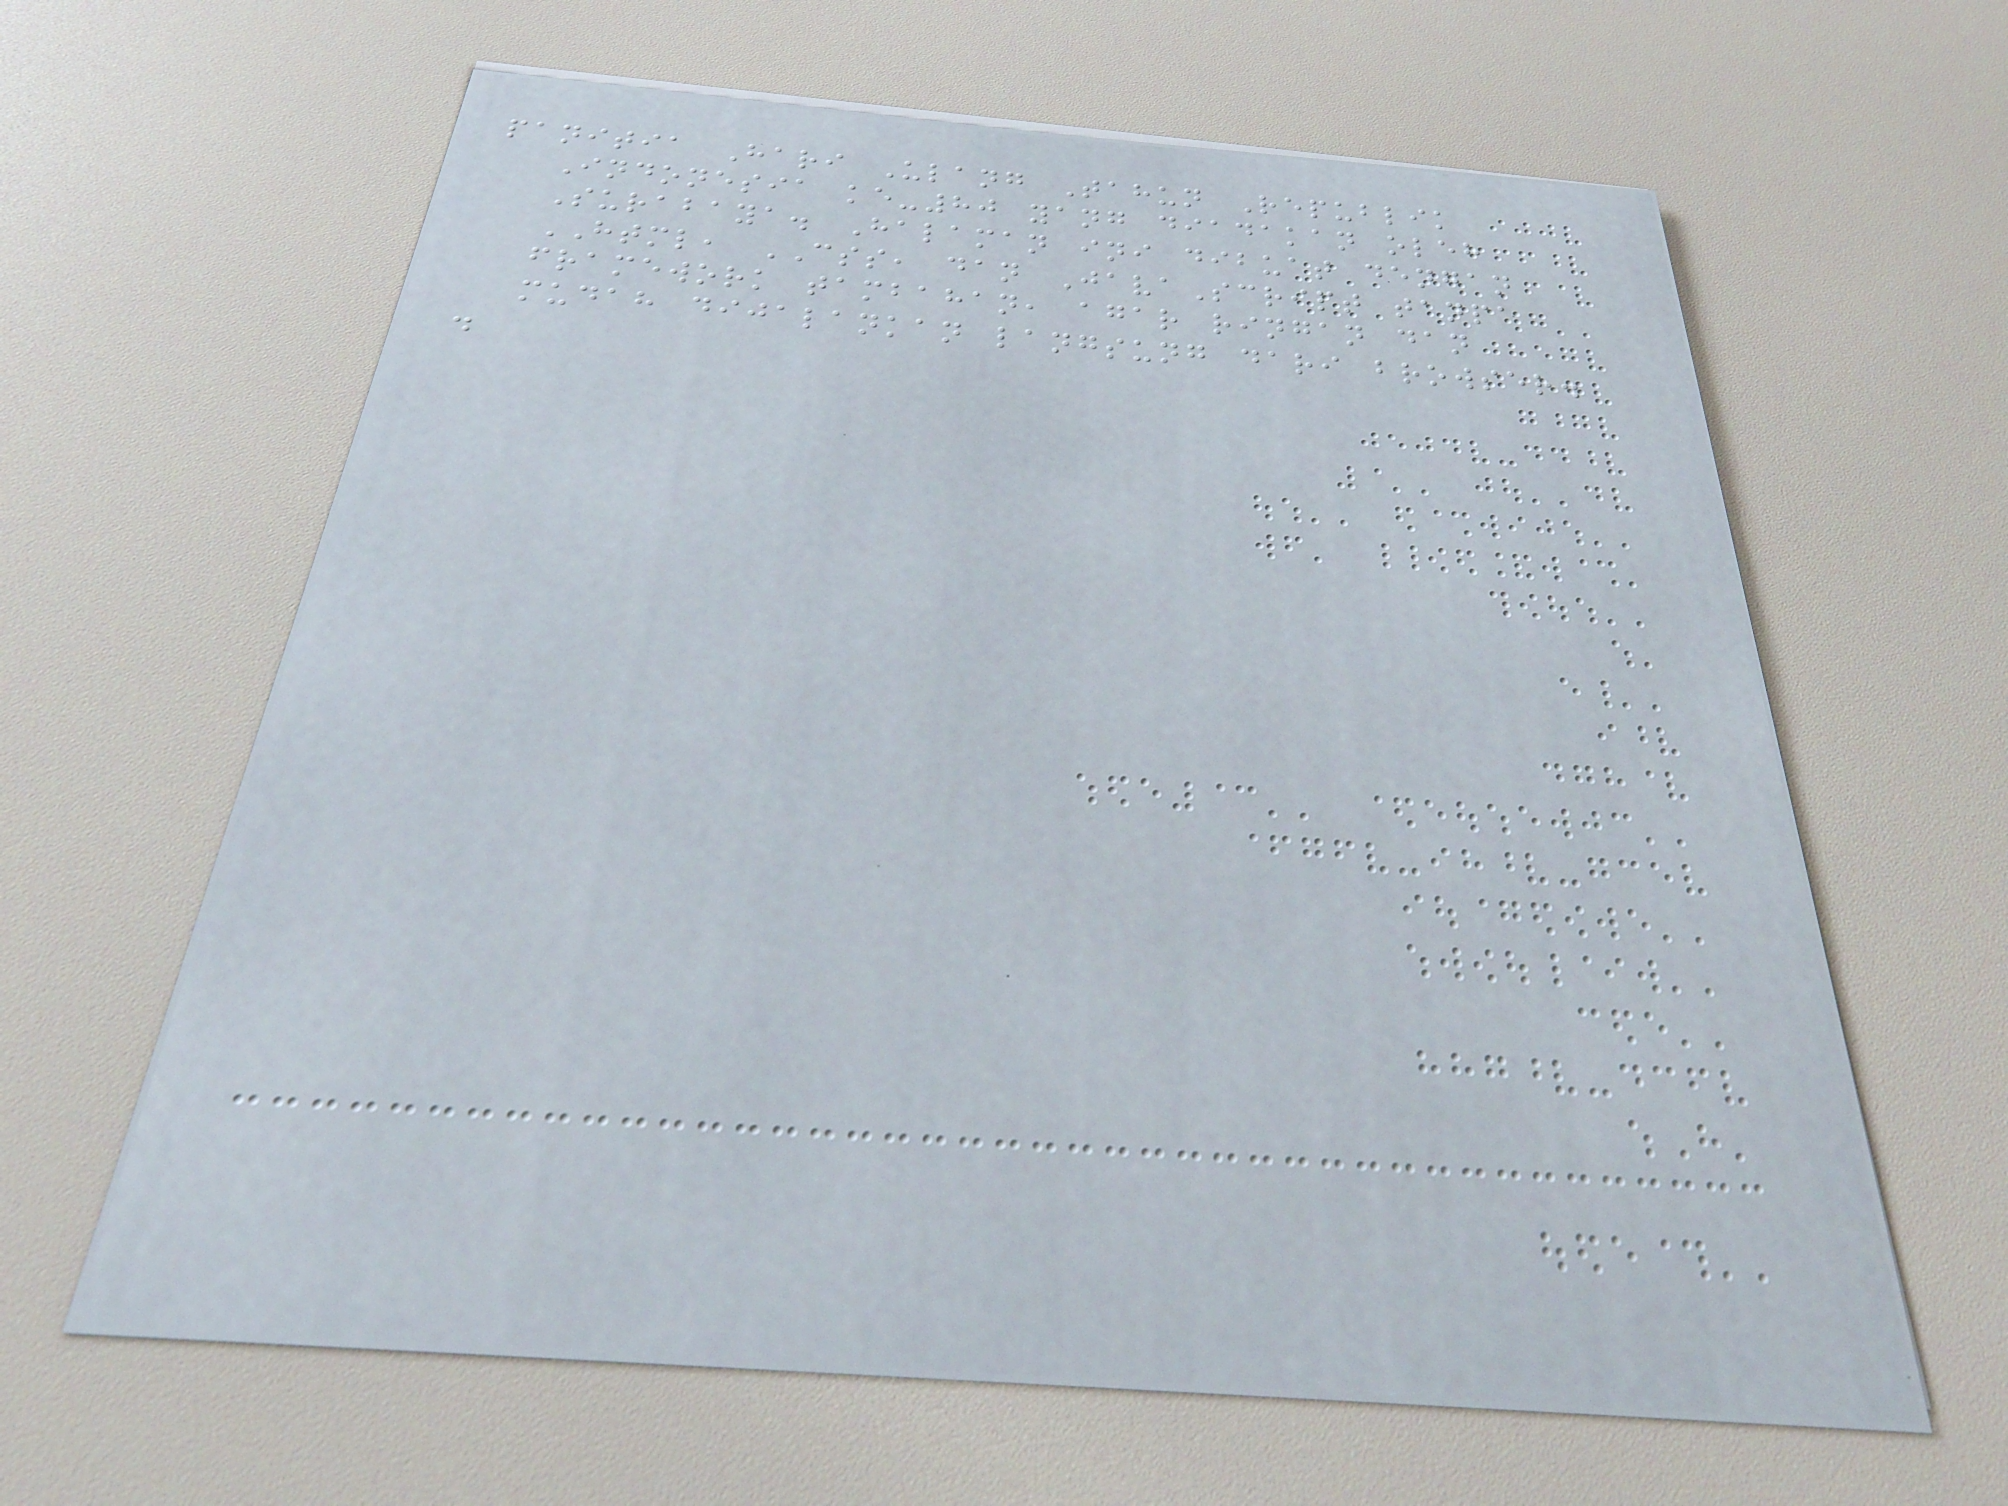panitia Hari Ulang Tahun Republik
Indonesia ke-80 yang diadakan oleh
Surabaya. Halaman ini dibuat dengan
HTML, CSS, dan JavaScript tanpa
framework tambahan, agar ringan dan
mudah dijalankan langsung dari browser.
.
